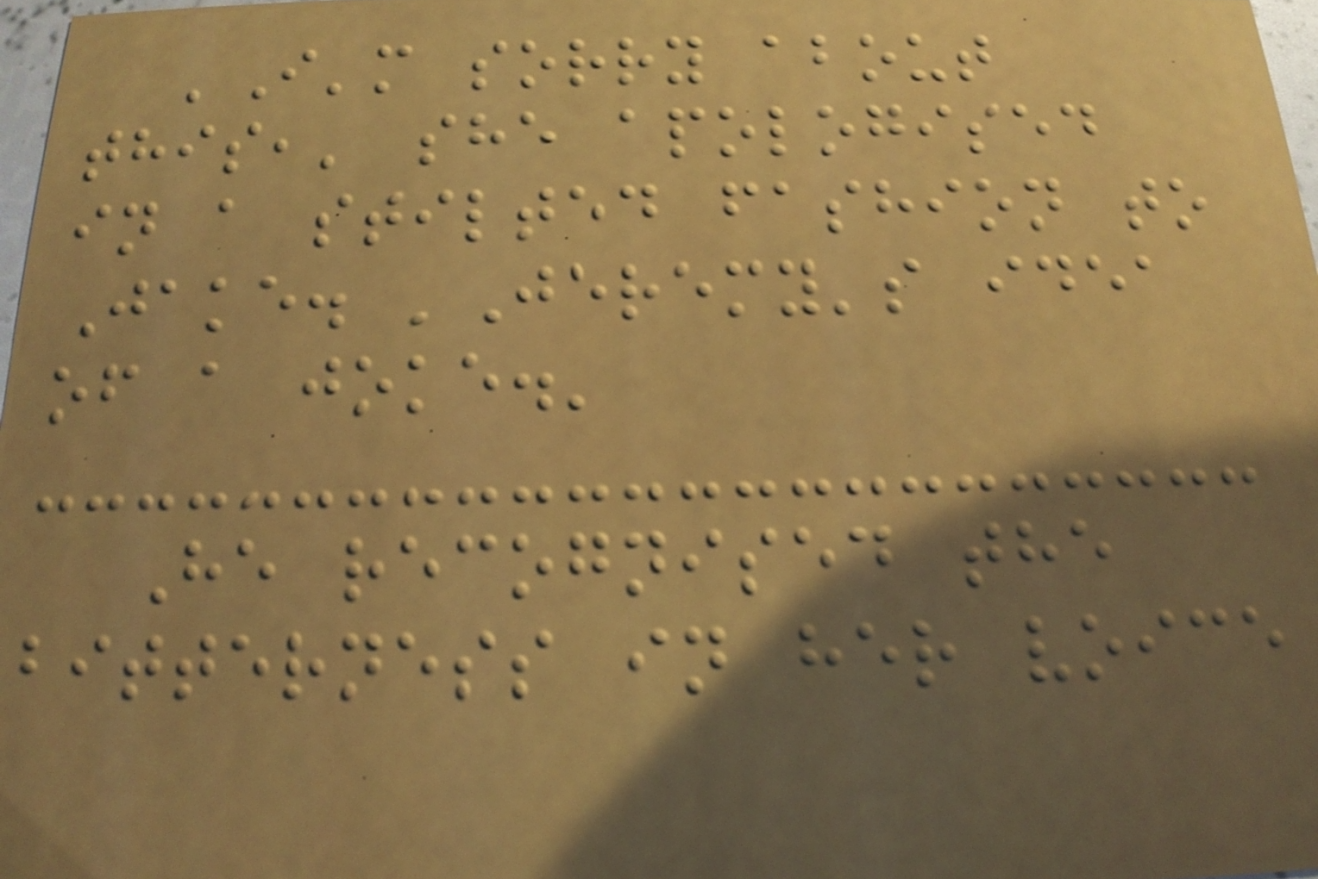'I'm sorry about
this,' she apologised
in a stilted fashion to
Jake. 'Jeremy's idea
of a joke.'
He recognised the
bitterness in her voice
